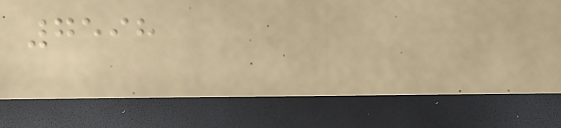7598
